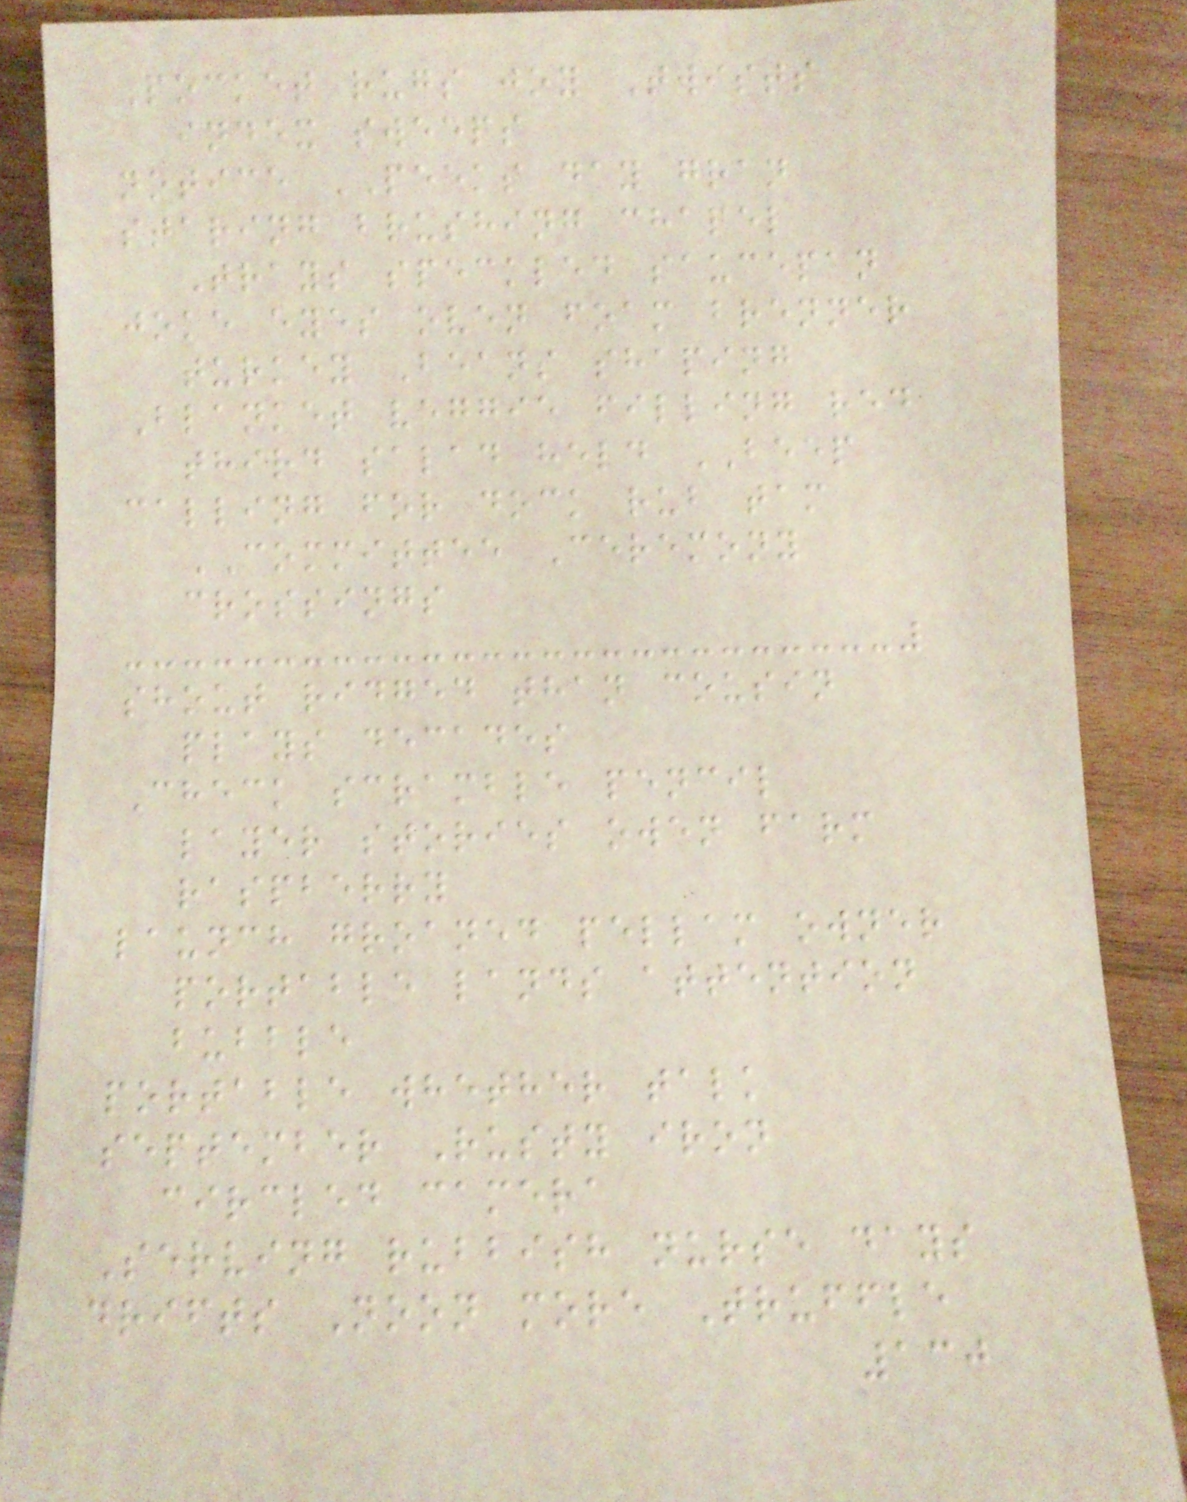Pocket rugs joy Twists
index sweeps
notice PEEKS day gran
staring brushing chapel
Trays speckled saucepan
joke eyes oven foam brenner
turkey Beans shaping
Blanket veggie filling red
third salad held BEEP
calling for dock rub tam
COMMITTEE Ceremony
crossings
shout ridged than cousin
plays decades
Check scramble pencil
layer stories owen farm
raspberry
launch groaned pellam owner
portable lands attention
bubble
portable whether talk
september Rusty iron
circled camera
Serving rubbish nurse days
drifts Noon more Truffle
130
